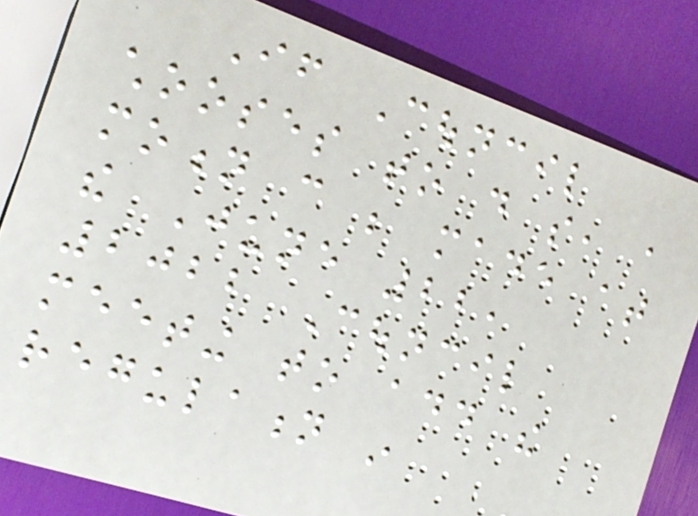If Council
chooses to do so, a
motion can be made at
the June 22,
2022 Council
meeting to add the
regulation in
